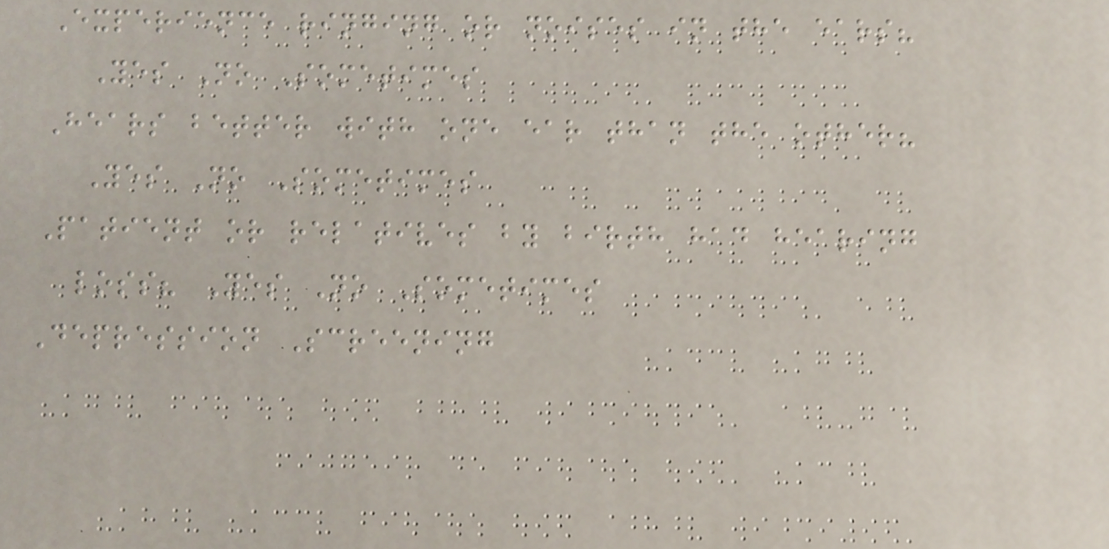Experience ringing or noises in the ears?
Yes No Sometimes
Hears better with one ear than the other?
Yes No Sometimes
Patient or relatives by birth had hearing
loss? Yes No Sometimes
Depression Screening
